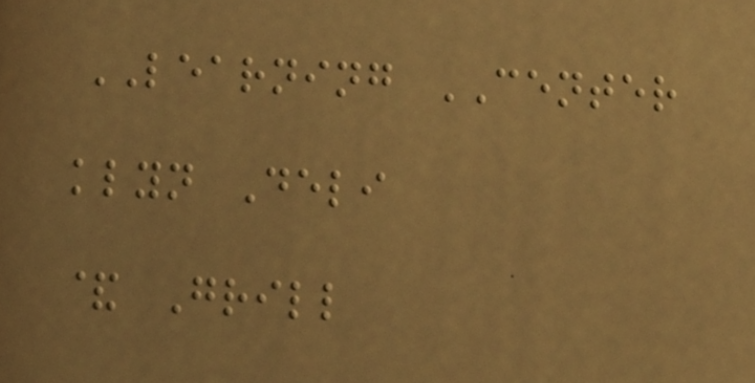LEARNING CENTER
klyn Deli
& Grill
